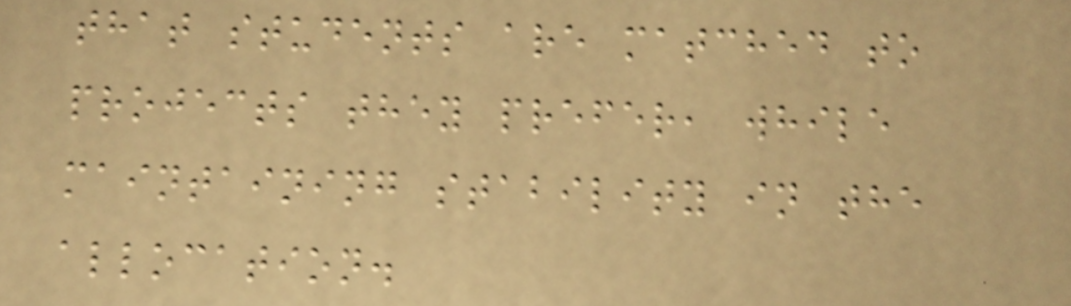that students are matched to
projects they prefer, while
maintaining stability in the
allocation.
